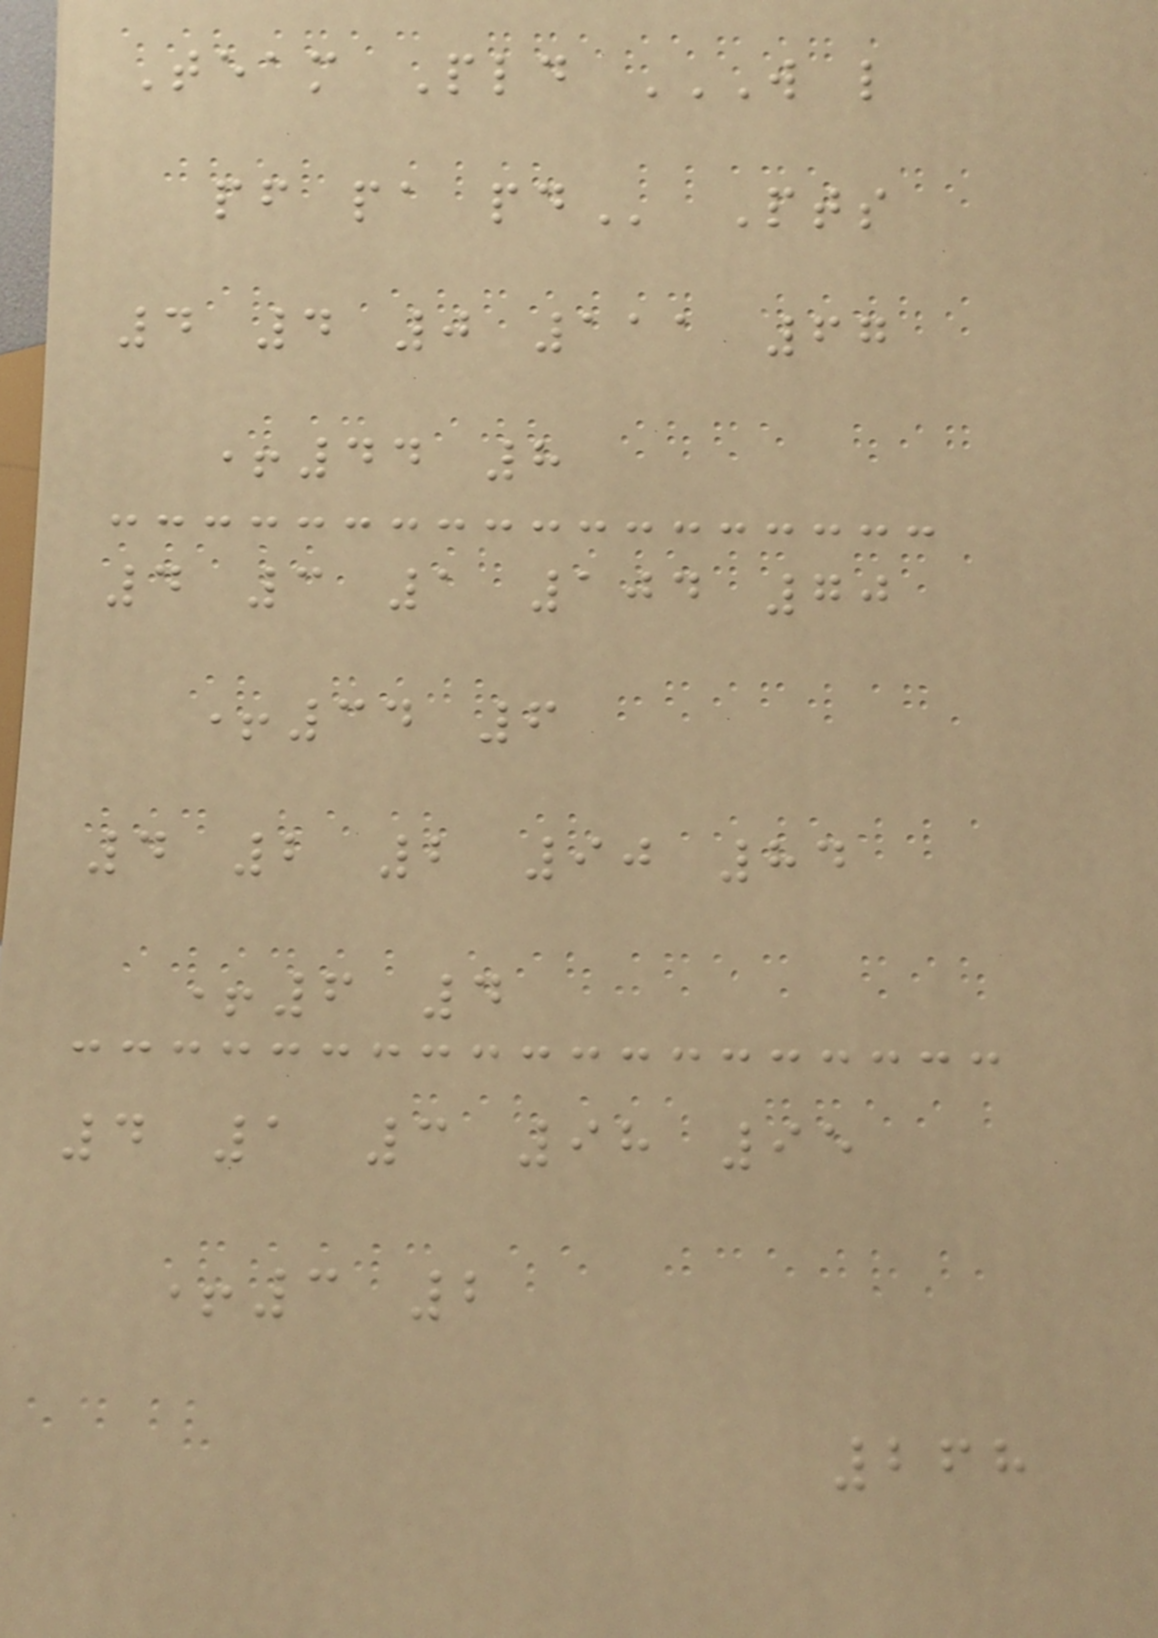Team Pld W L
PF PA PD Pts
4 4 0 111 67
+44 8
4 3 1 104 70
+34 6
4 2 2 90 84
+6 4
4 1 3 98 95
+3 2
268
